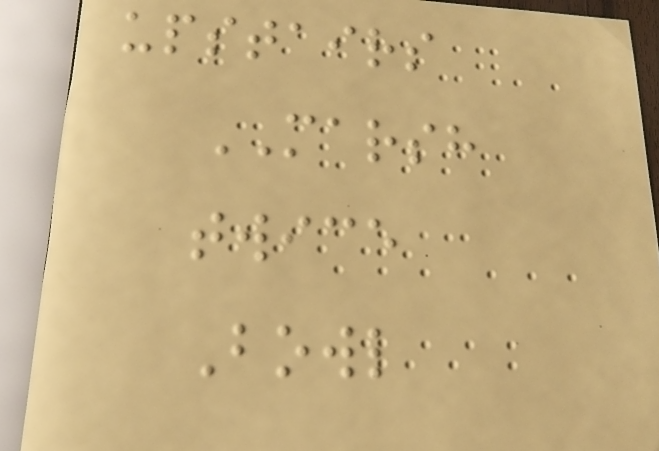upstairs
MARSH
twice
Bowl
